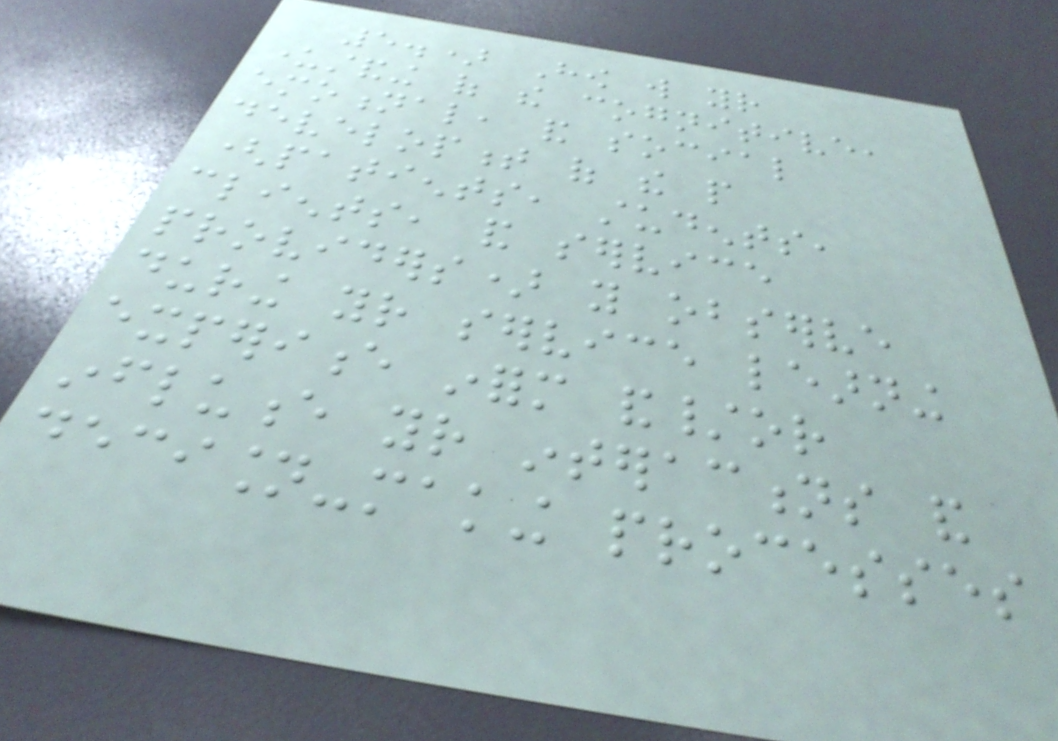5.) How will your
understanding of the cognitive,
emotional, and social
development of the people
(patients, students,
clients, and service
providers) you observe
during your service learning
experience inform and/or
influence your interactions and
decision-making processes
